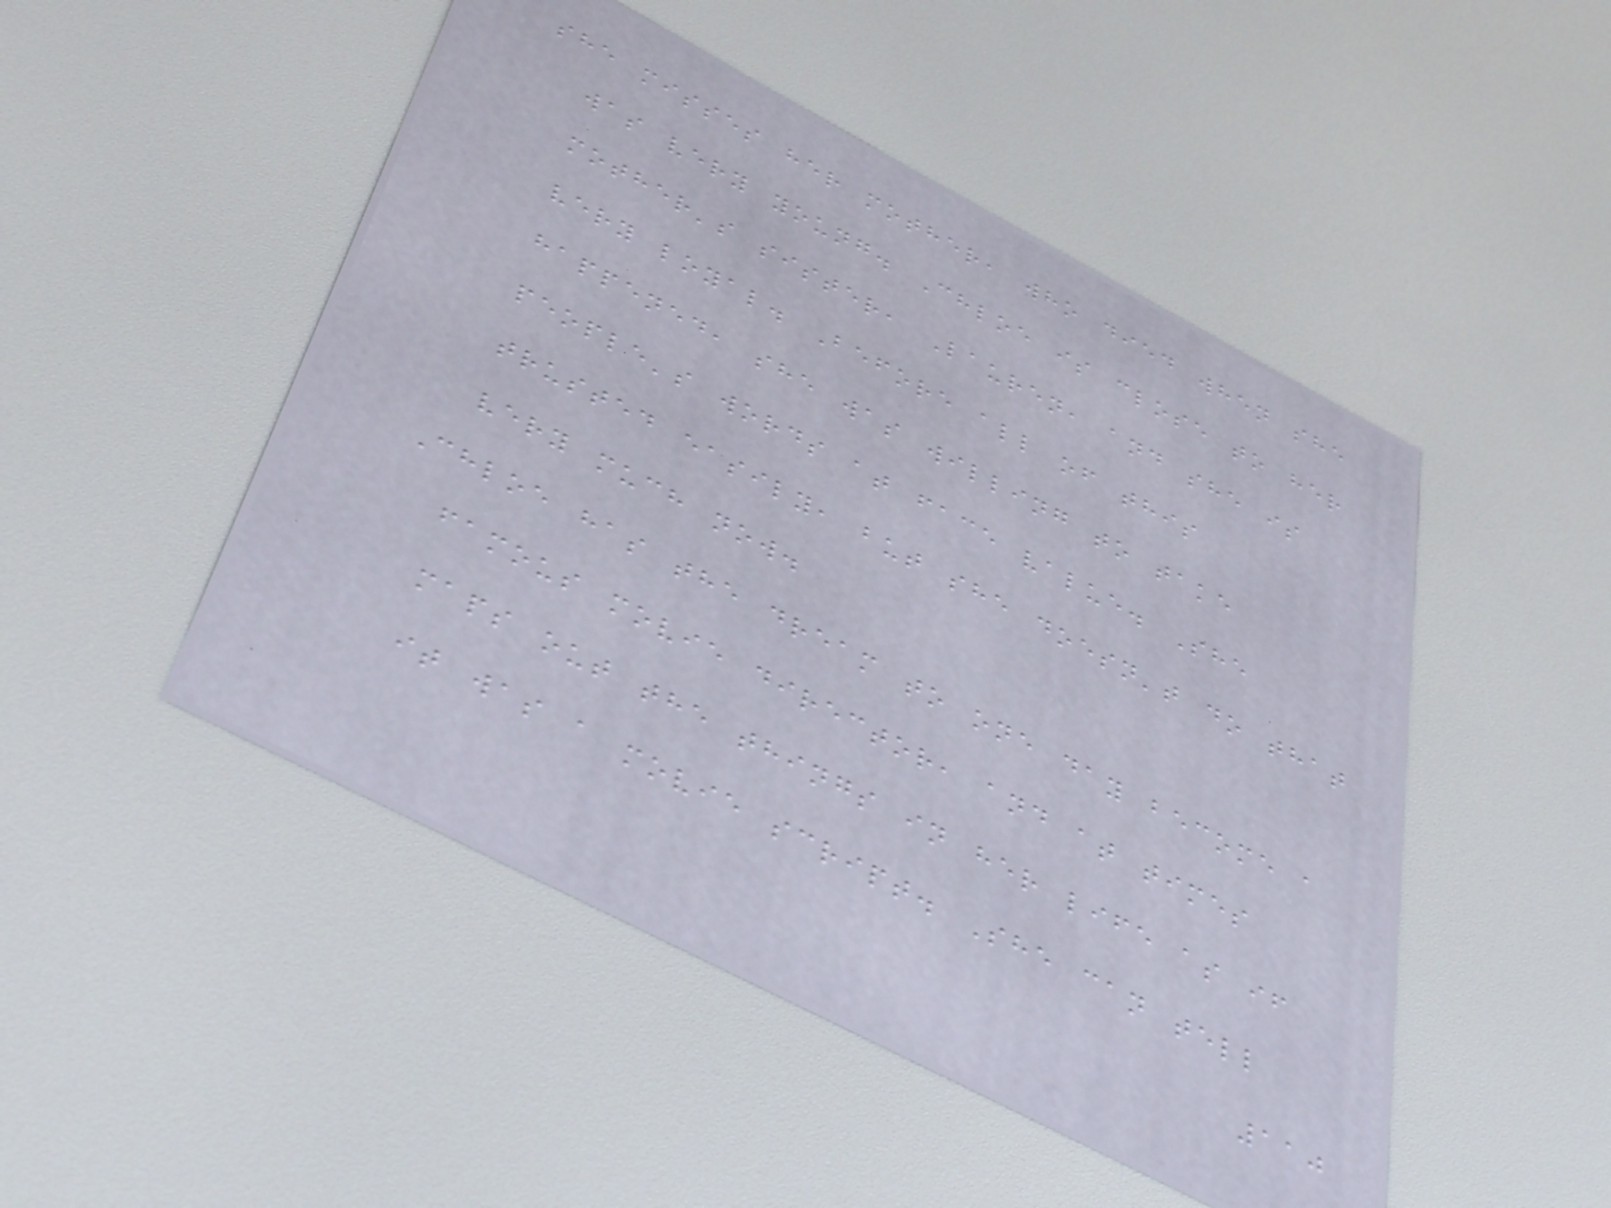she misses her mother, who died when she
was very young. Chloe is close to her
mother's sister, Lauren, and she is
very loyal. Before all of this
happened, she was willing to take
people's words at face value. She
trusted easily, but she doesn't do that
very much now.
Chloe has the dream to one day become a
famous movie director, and at times
maps out the things in her life as if
it was a movie script. She can tell
110
